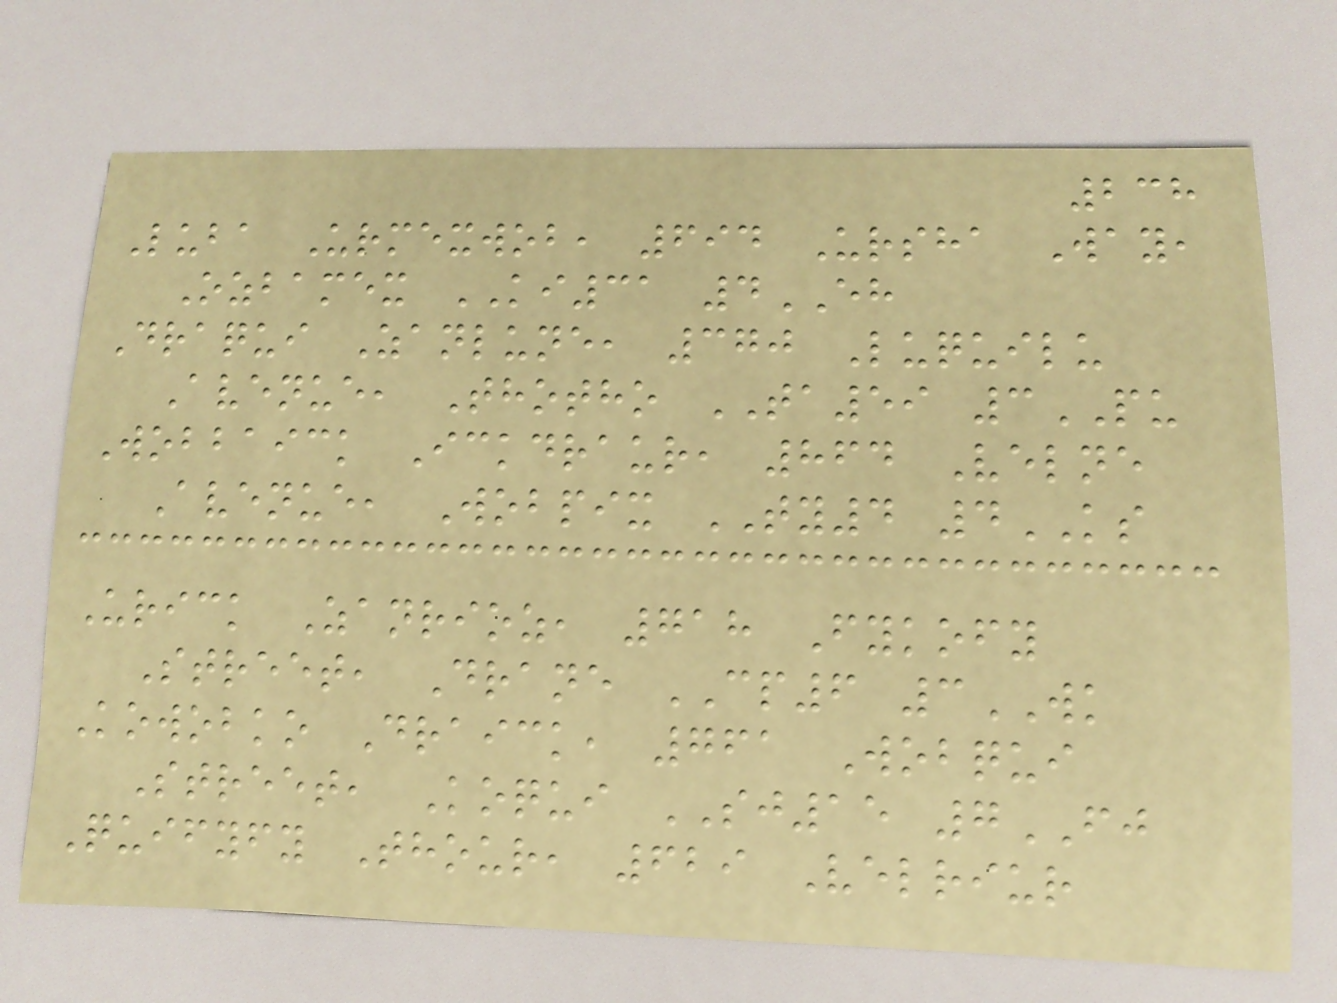238
Luba Urmexwob, 694 Ursha Way,
Ozbamex KI31 4EH
Draqui Zanlune, 370 Luquilu
Avenue, Thotho TA59 3PU
Wobbaick Ickdraur, 864 Velne
Avenue, Wobpix TY4 4KS
Urick Zanrioz, 718 Fykofy
Street, Drane CP6 3WK
Kowobko Draick, 761 Wobqui
Street, Koqui SJ15 7FJ
Quifyfy Thour, 629 Velriur
